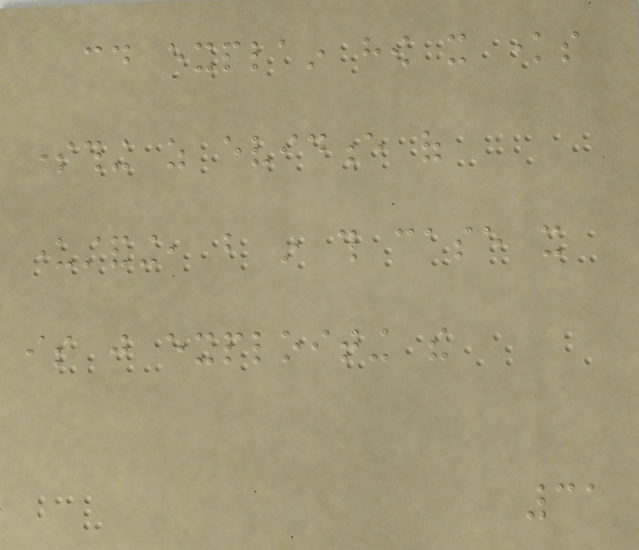could explain how it knows
something as evidence of
understanding, but in this case it
is just exploiting the
31
